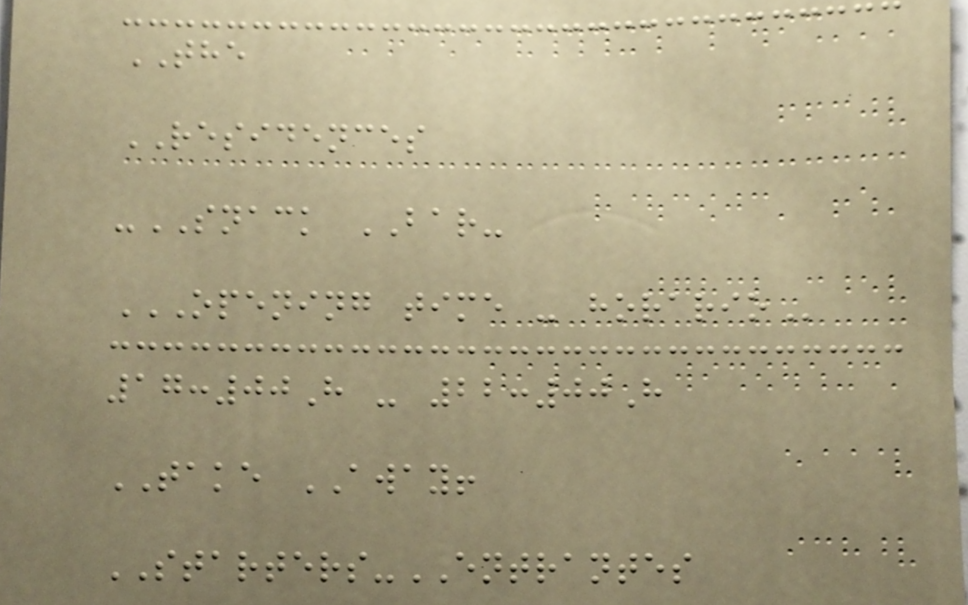THE
RESIDENCES
-SNACK BAR-
OPENING TIME - HORARIO
17:00H - 22:00H
TAKE AWAY!
STARTERS-ENTRANTES
